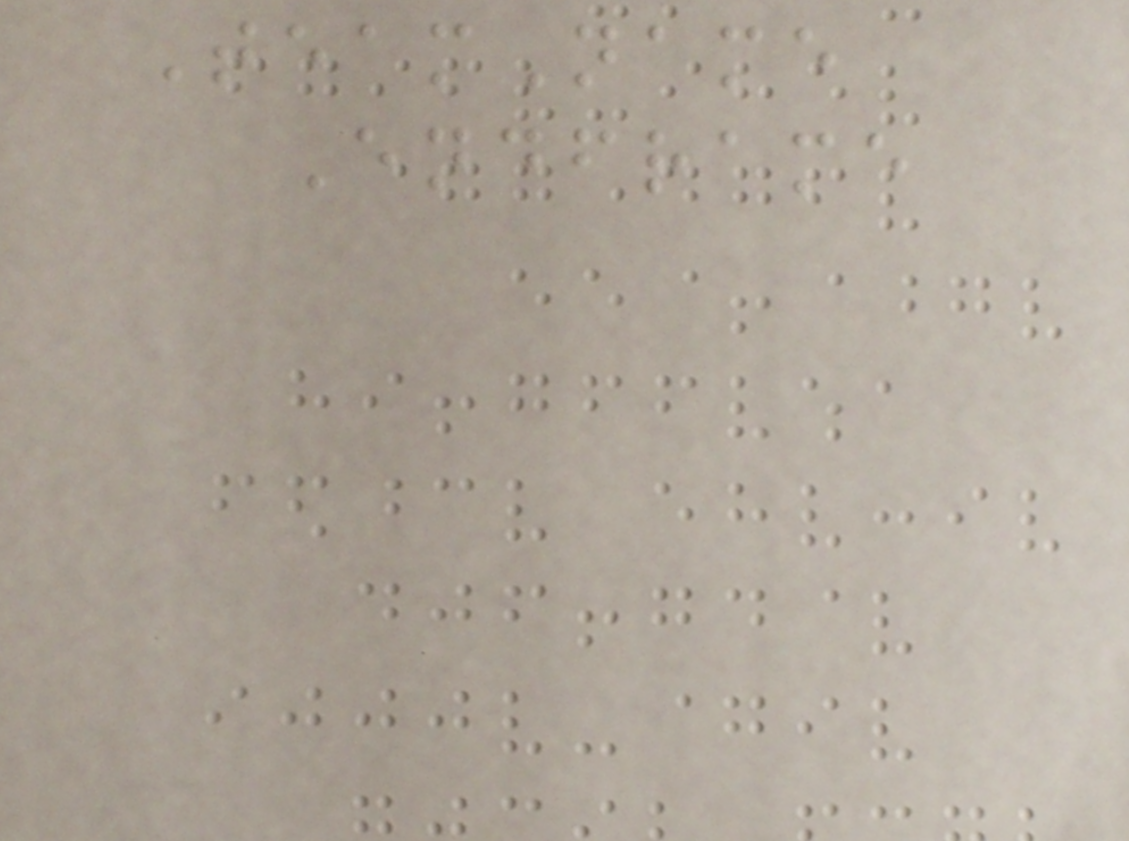TeamName
Endframe
